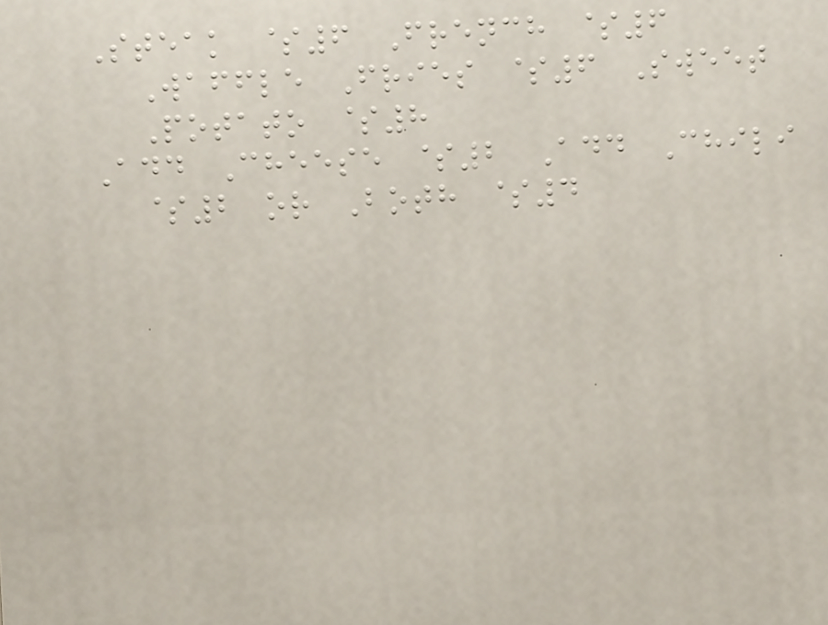Steak $6 French $6
Waffle Fries $6 Sweet
Potato $8
Add Cheese $2 Add Chili
$2 or Both $4
